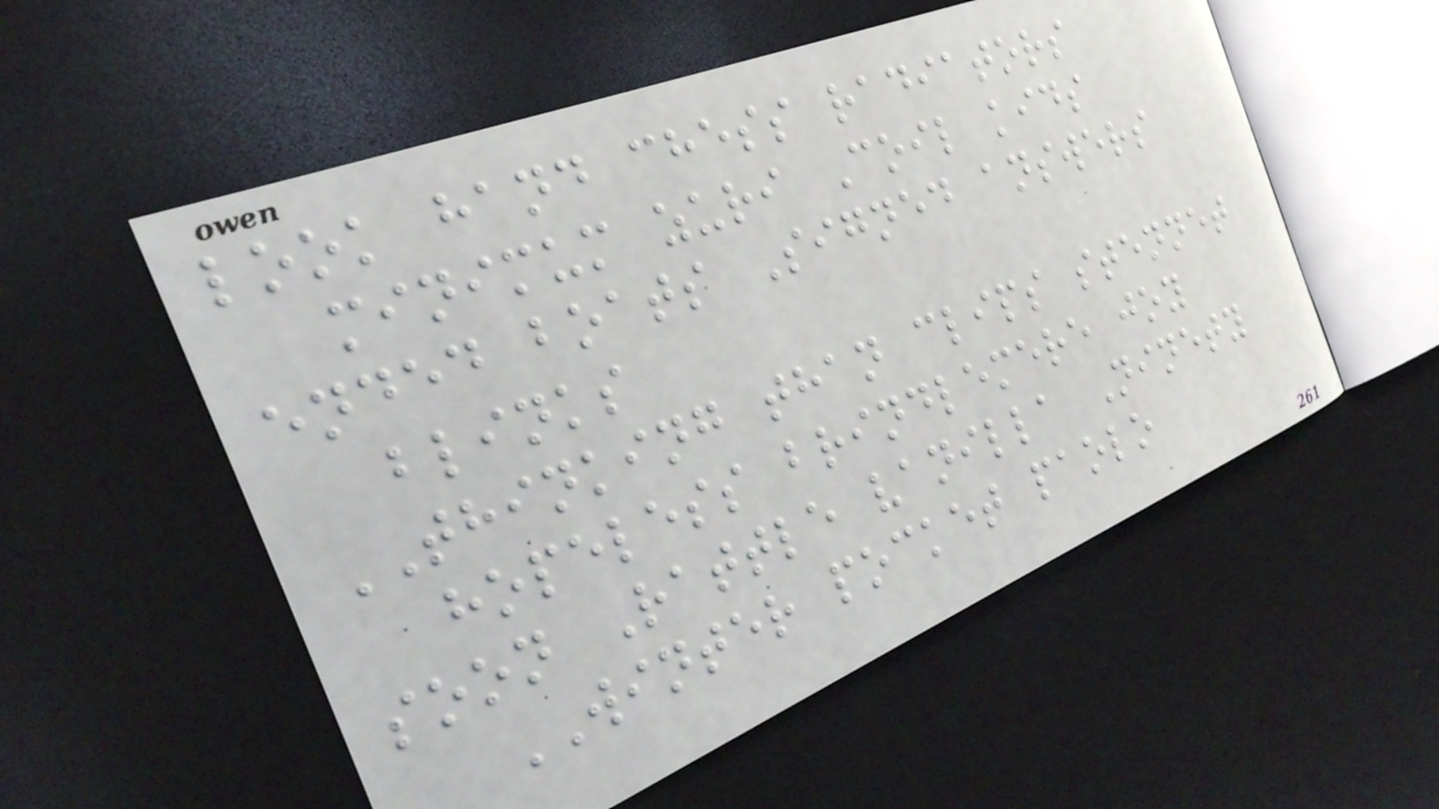look hand chess radiators
minimum zuri Coil kids
ended boats Signed answers
blinks
THINKING than clips stennet
hopeless brindlemere joy
soon Rattle vanilla Ninety
WINTER pocket paolo
